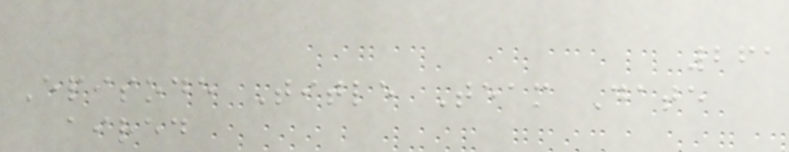261
Episode Title Team Date
aired
